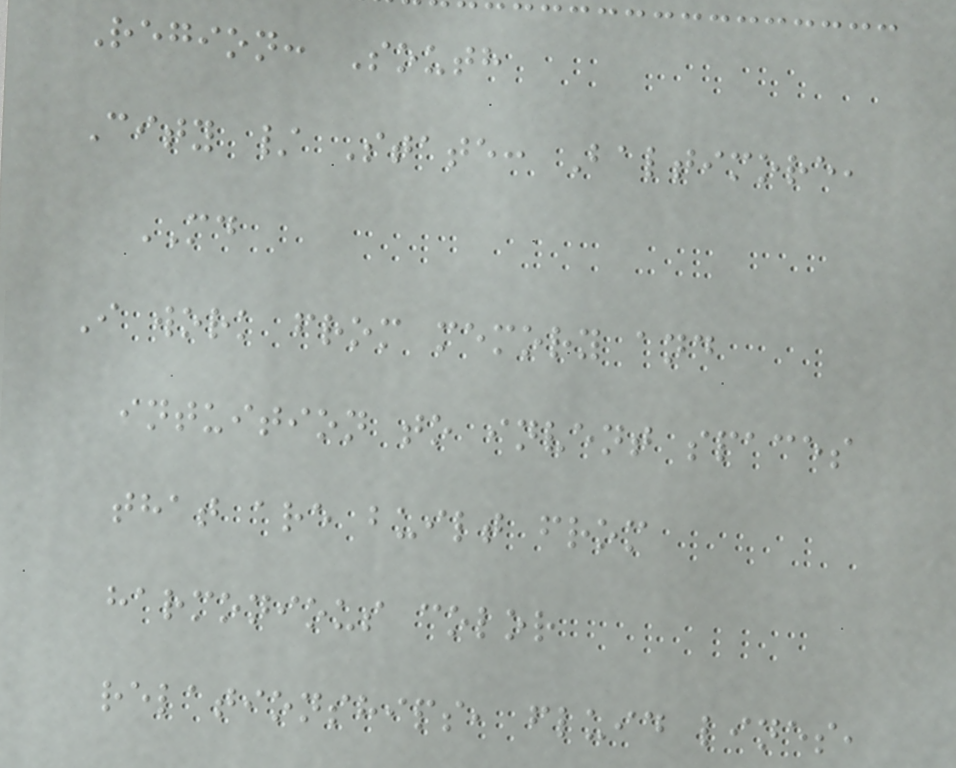Region: South
City / State: Baltimore,
MD
I work from memory and
intuition to invent spaces
that are built from
harmonious color
relationships, fluid lines,
